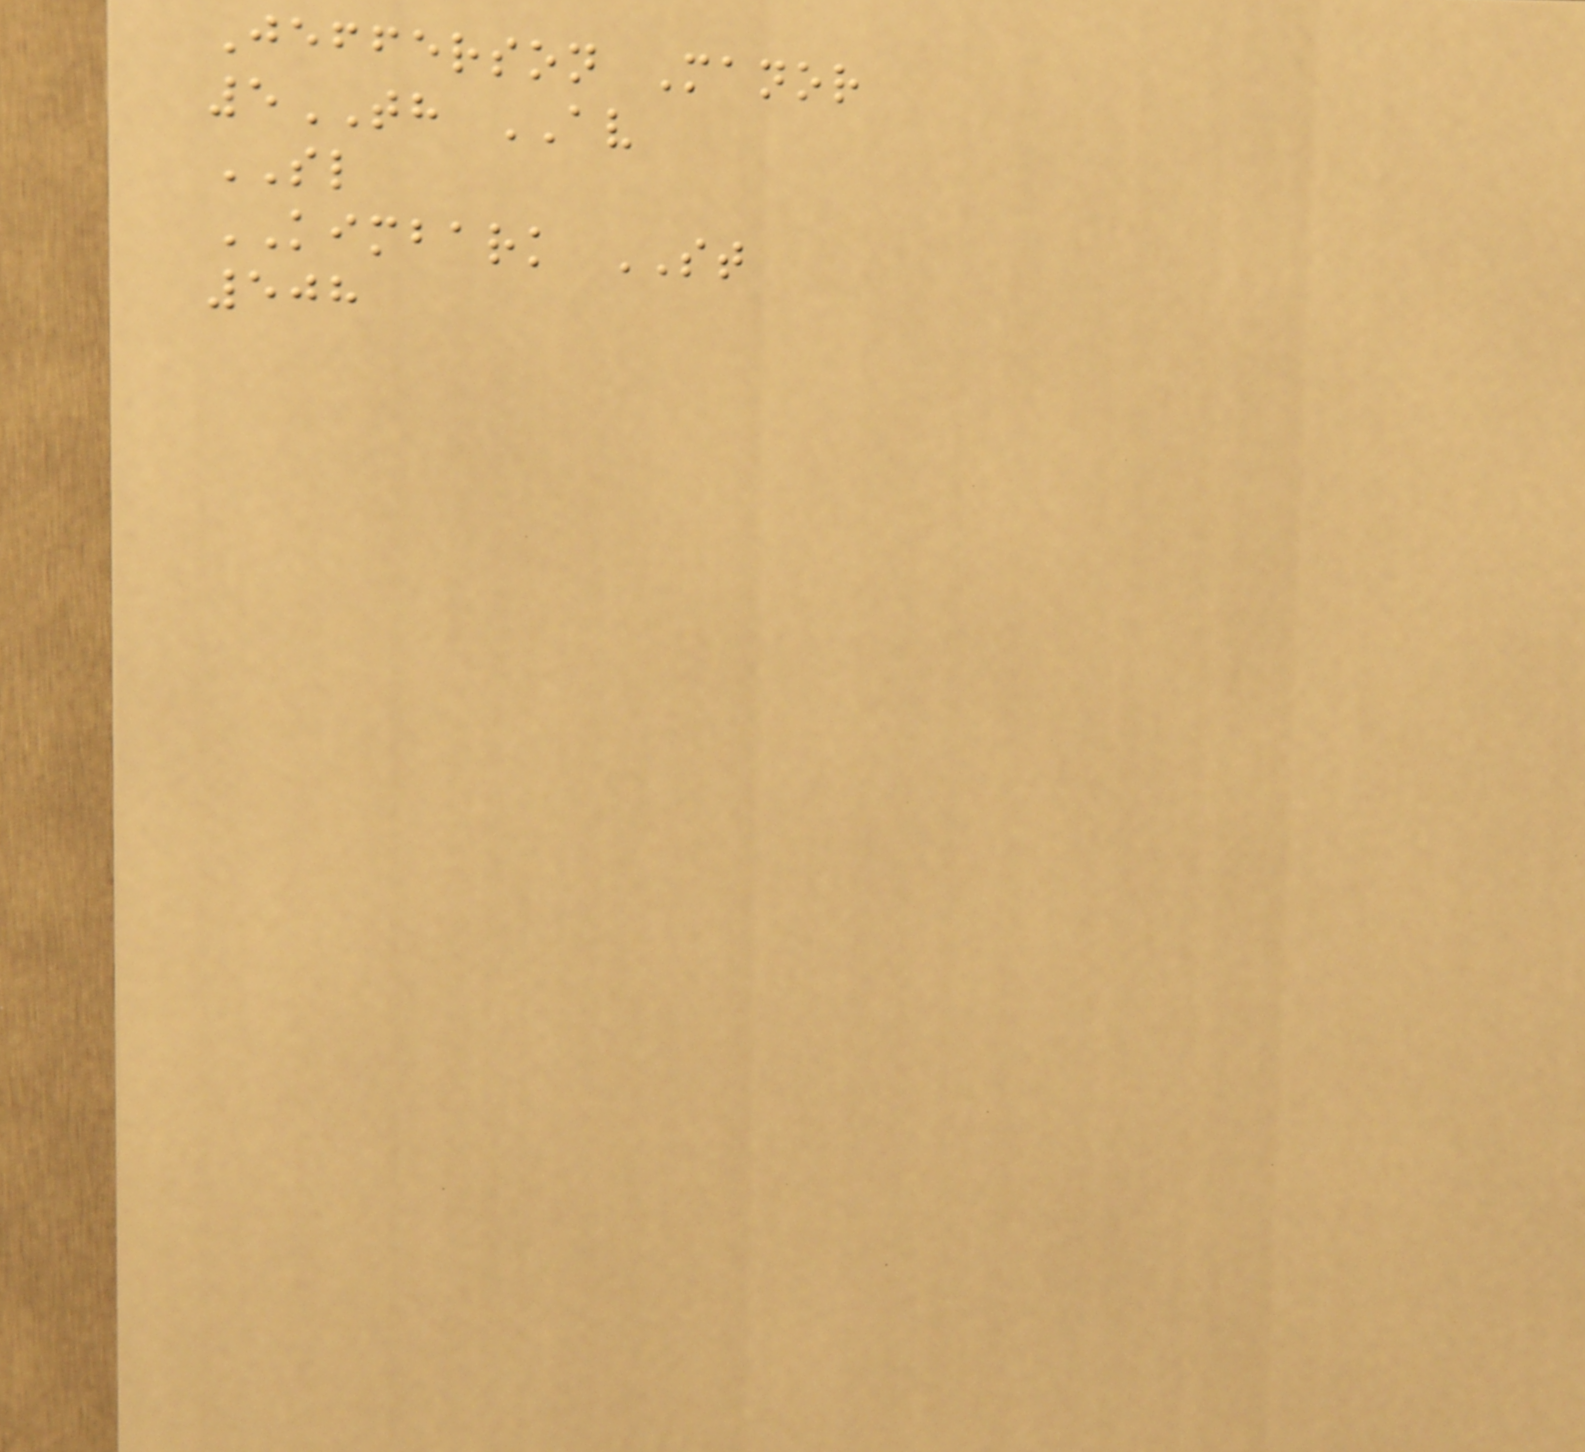Jefferson Manor
5TH AV
SL
KIMBARK ST
508
